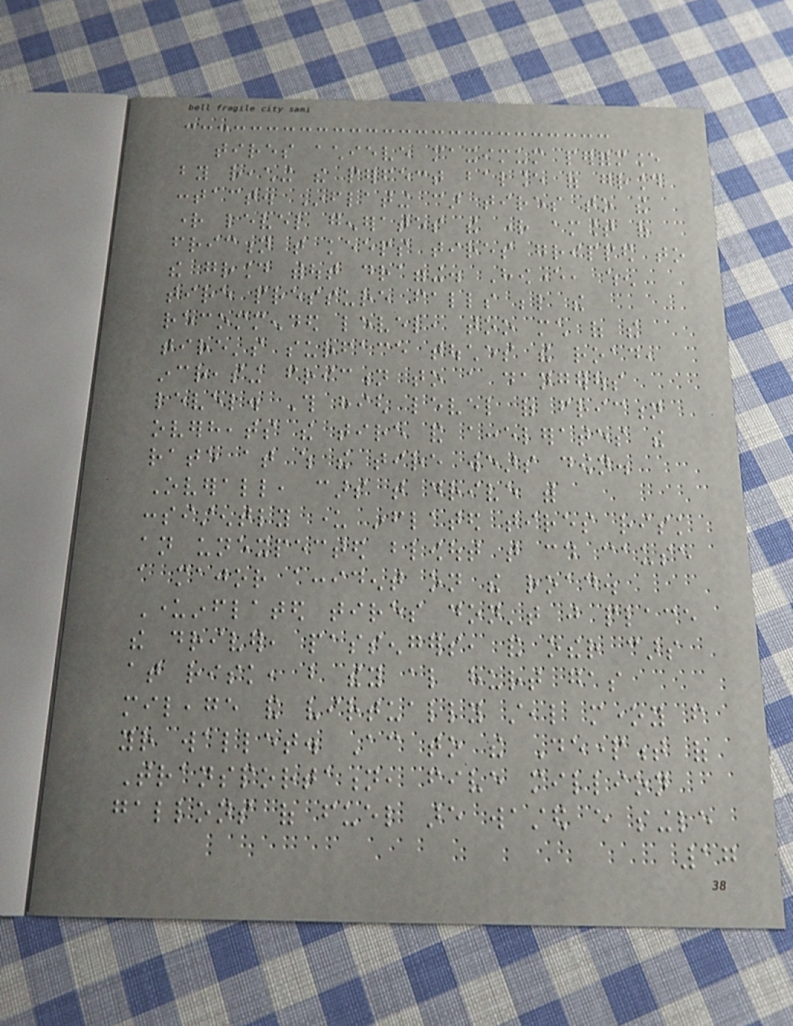tires achieve maximum performance
by reaching the perfect balance of ground
contact. Inflating car tires to the
right level generates the right amount of
friction that keeps tires gripped to
the ground without dragging. However, when
tire pressure falls below the
recommended level, too much of the
tire's surface touches the road,
increasing friction to a dangerous
level. This high level of friction
overheats the tire and accelerates the
rate at which the tire wears down.
Overall, cars that drive with
consistently under inflated tires risk
an unexpected blowout that could cause
a major accident on the road.
Underinflated tires don't just place
the driver, passengers, and other cars
at risk, but they also hurt gas
mileage and virtually steal money from
your wallet. According to the Department of
Transportation, five million
gallons of fuel are wasted every single
17
